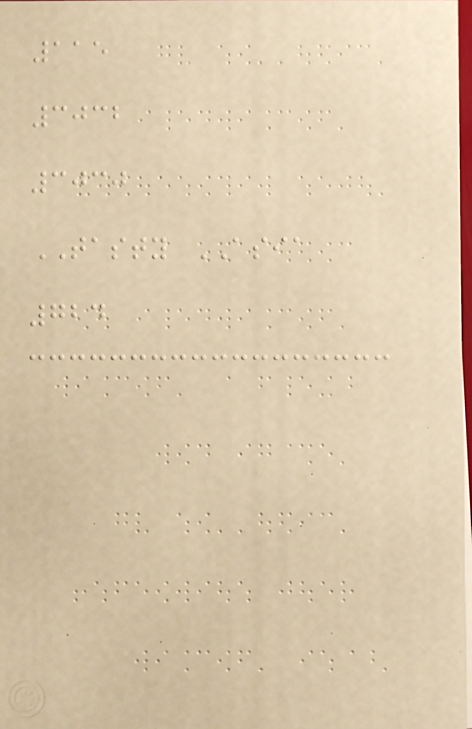115
3032
3030
TASTY ASIA
724
